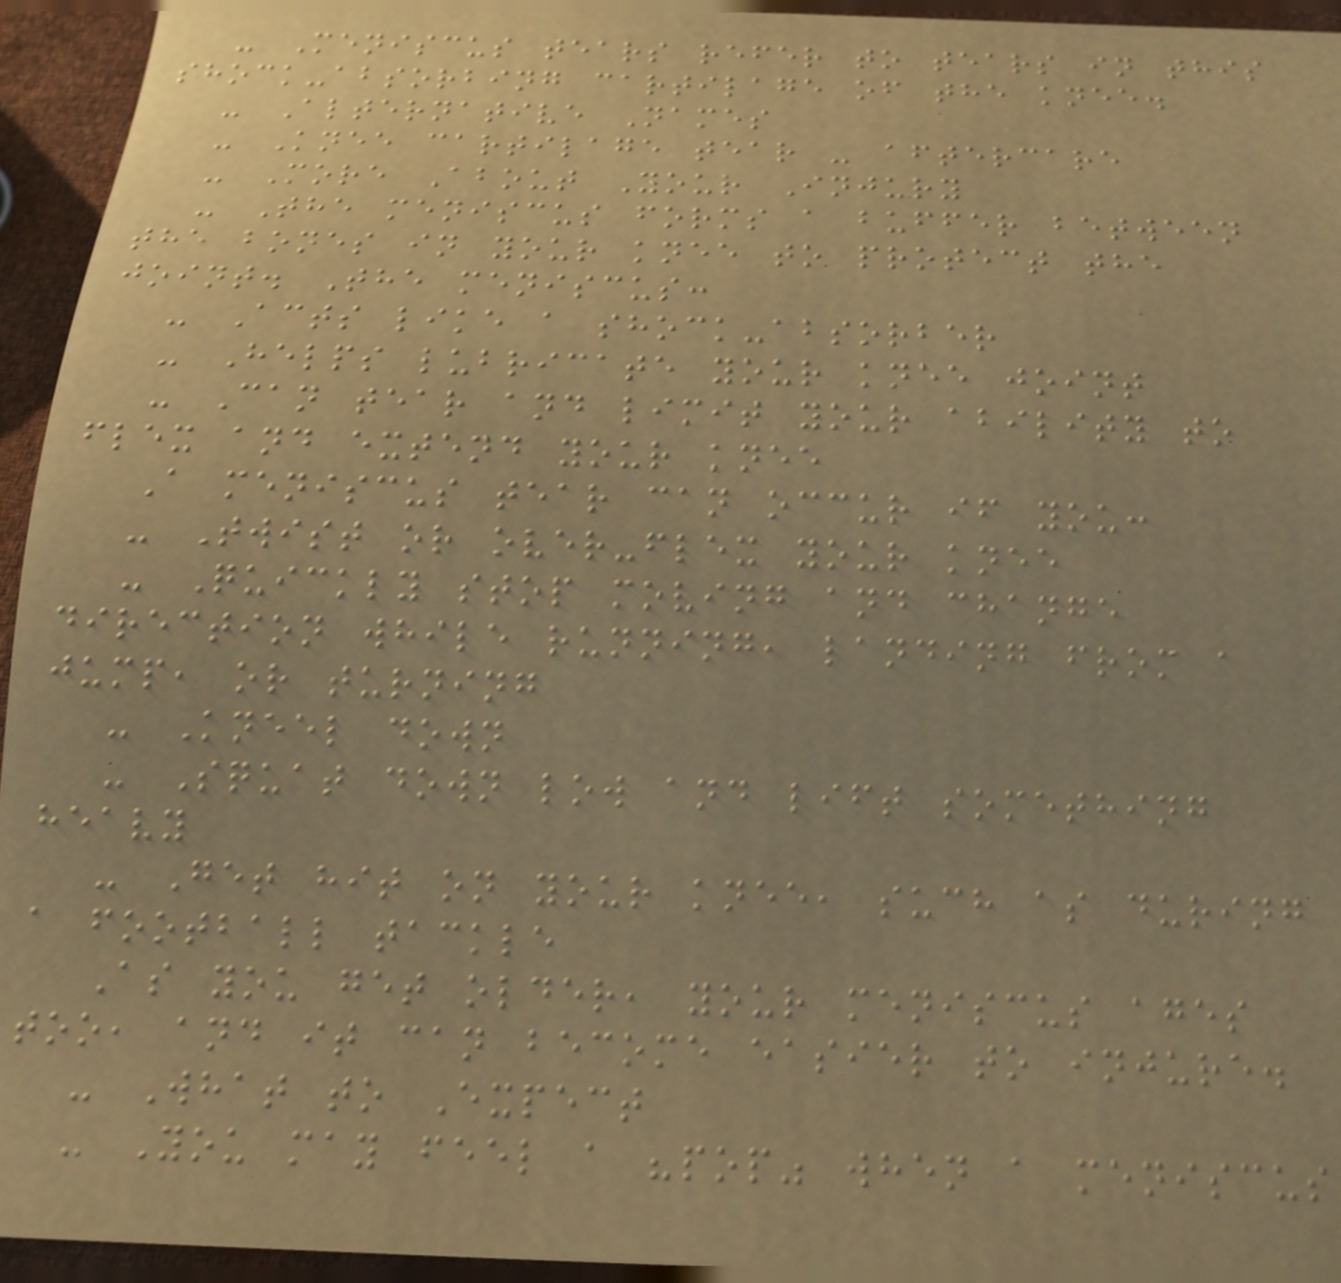- Meniscus tears refer to tears in this
shock-absorbing cartilage of the knee.
- Alternative Names
- Knee cartilage tear - aftercare
- More About Your Injury
- The meniscus forms a buffer between
the bones in your knee to protect the
joint. The meniscus:
- Acts like a shock-absorber
- Helps lubricate your knee joint
- Can tear and limit your ability to
flex and extend your knee
A meniscus tear can occur if you:
- Twist or over-flex your knee
- Quickly stop moving and change
direction while running, landing from a
jump, or turning
- Kneel down
- Squat down low and lift something
heavy
- Get hit on your knee, such as during
a football tackle
As you get older, your meniscus ages
too, and it can become easier to injure.
- What to Expect
- You may feel a "pop" when a meniscus
